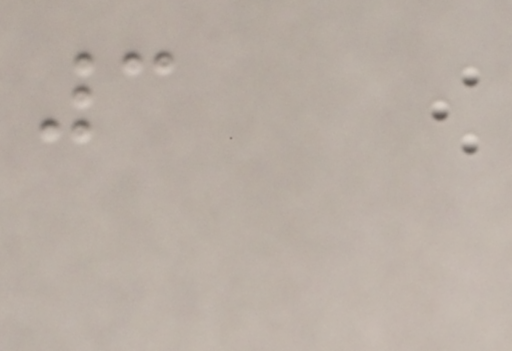3
